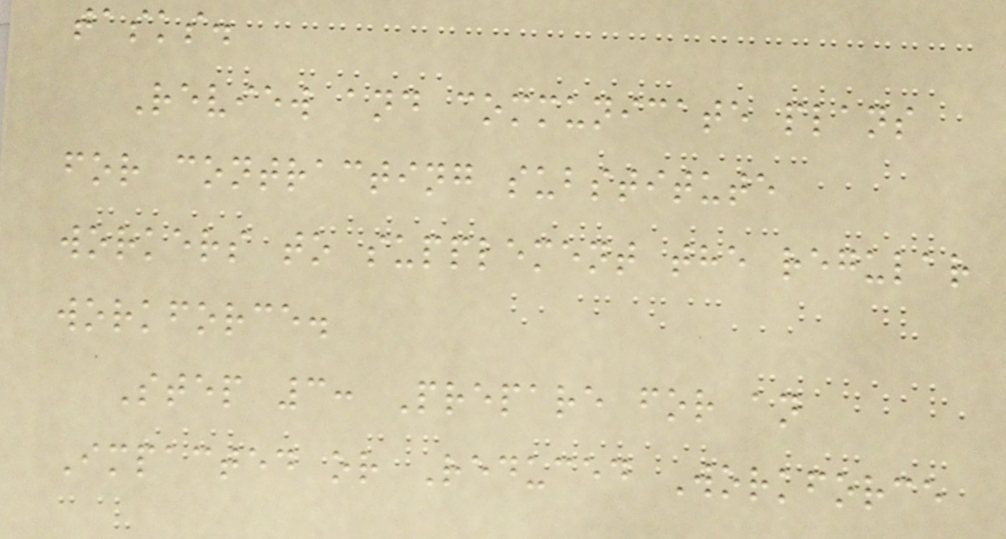tasks.
Review and communicate plans
for contracting substitute
workers to supplement the regular
workforce.
Step 3: Prepare for an
Impacted or Reduced Workforce
